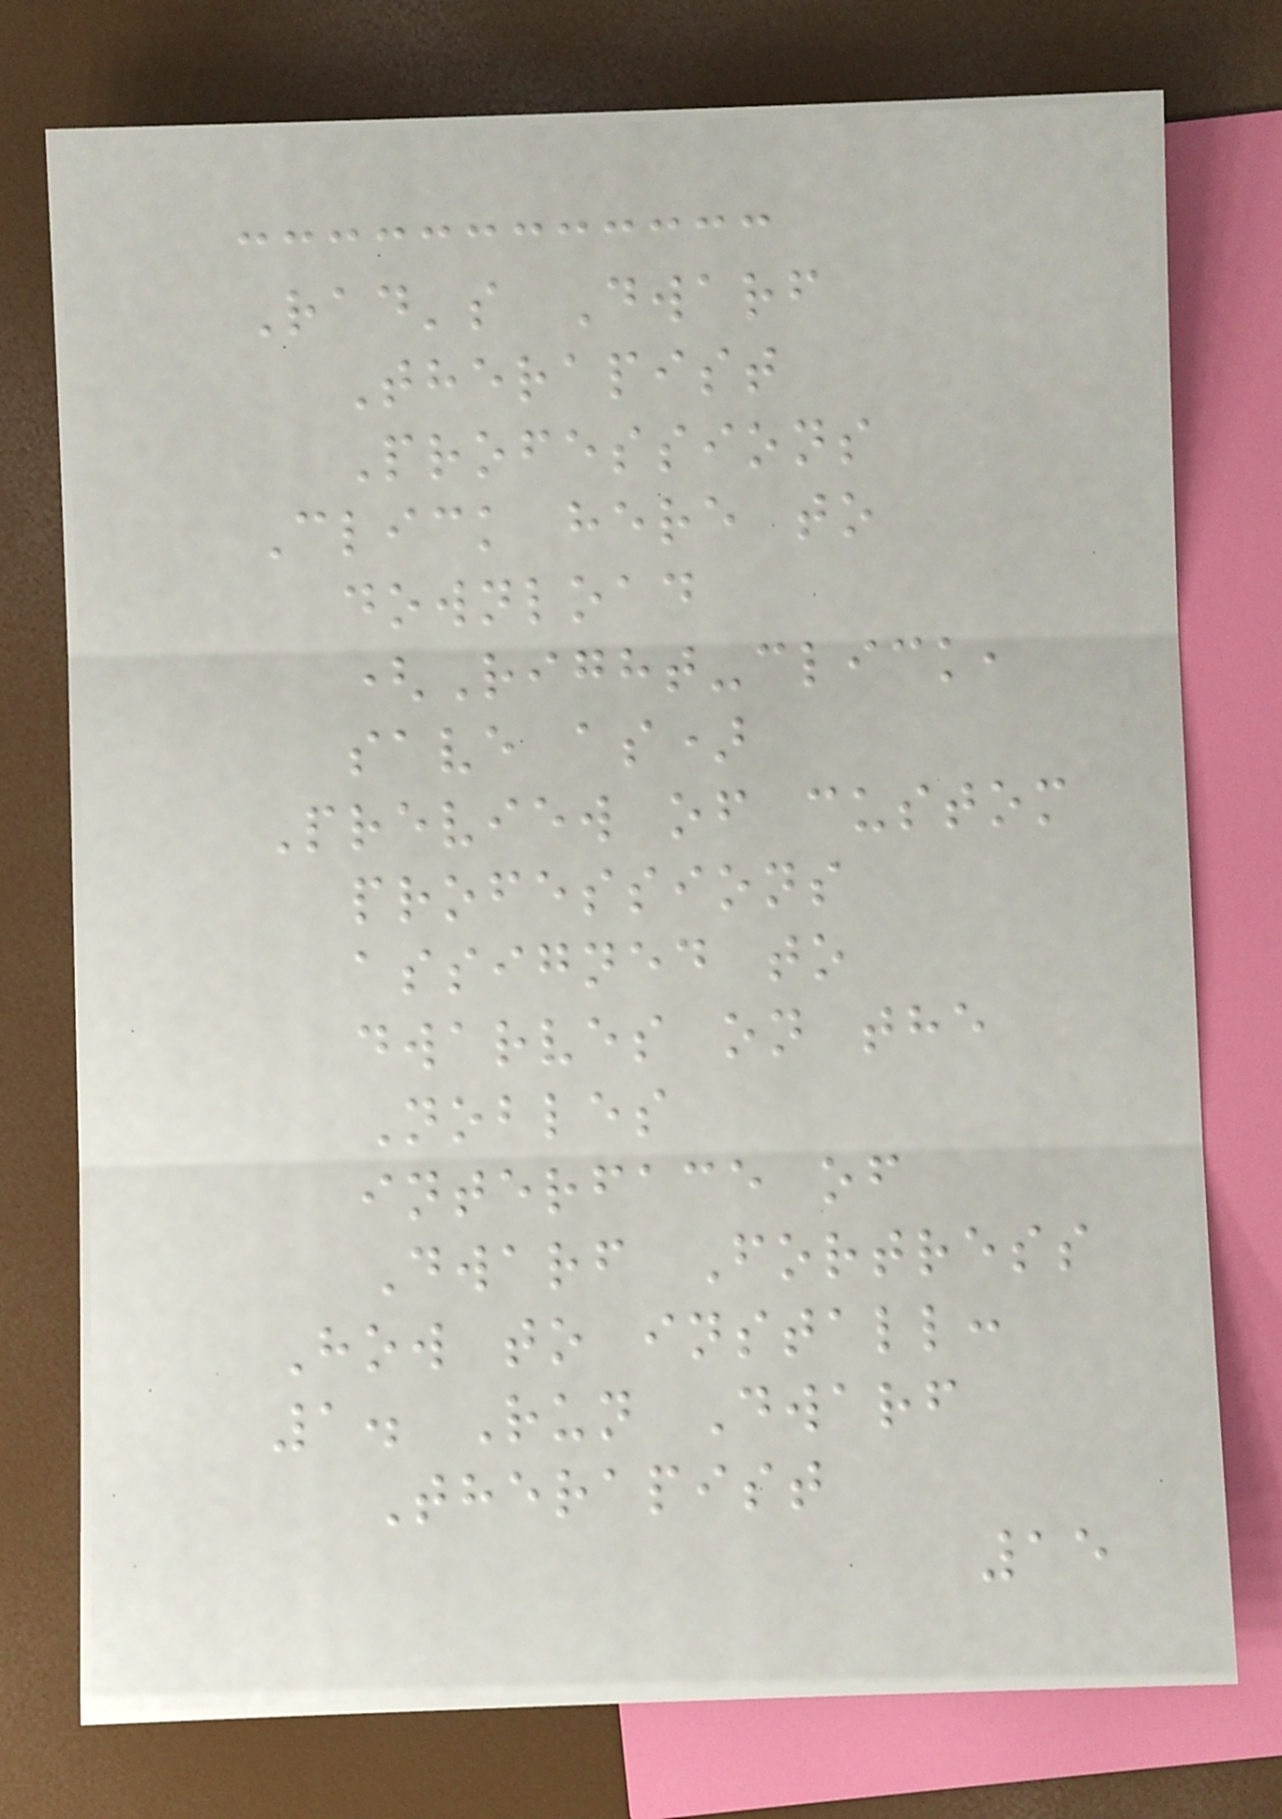Rad's Dwarf
Therapist
Professions
Click here to
download
(Right-click,
save as)
Preview of custom
professions
assigned to
dwarves on the
Nobles
interface of
Dwarf Fortress
How to install:
1. Run Dwarf
Therapist
15
